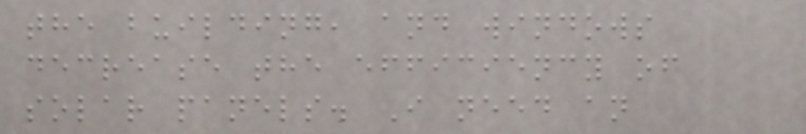the building, and windows
decrease the efficiency of
solar panels. I need an
